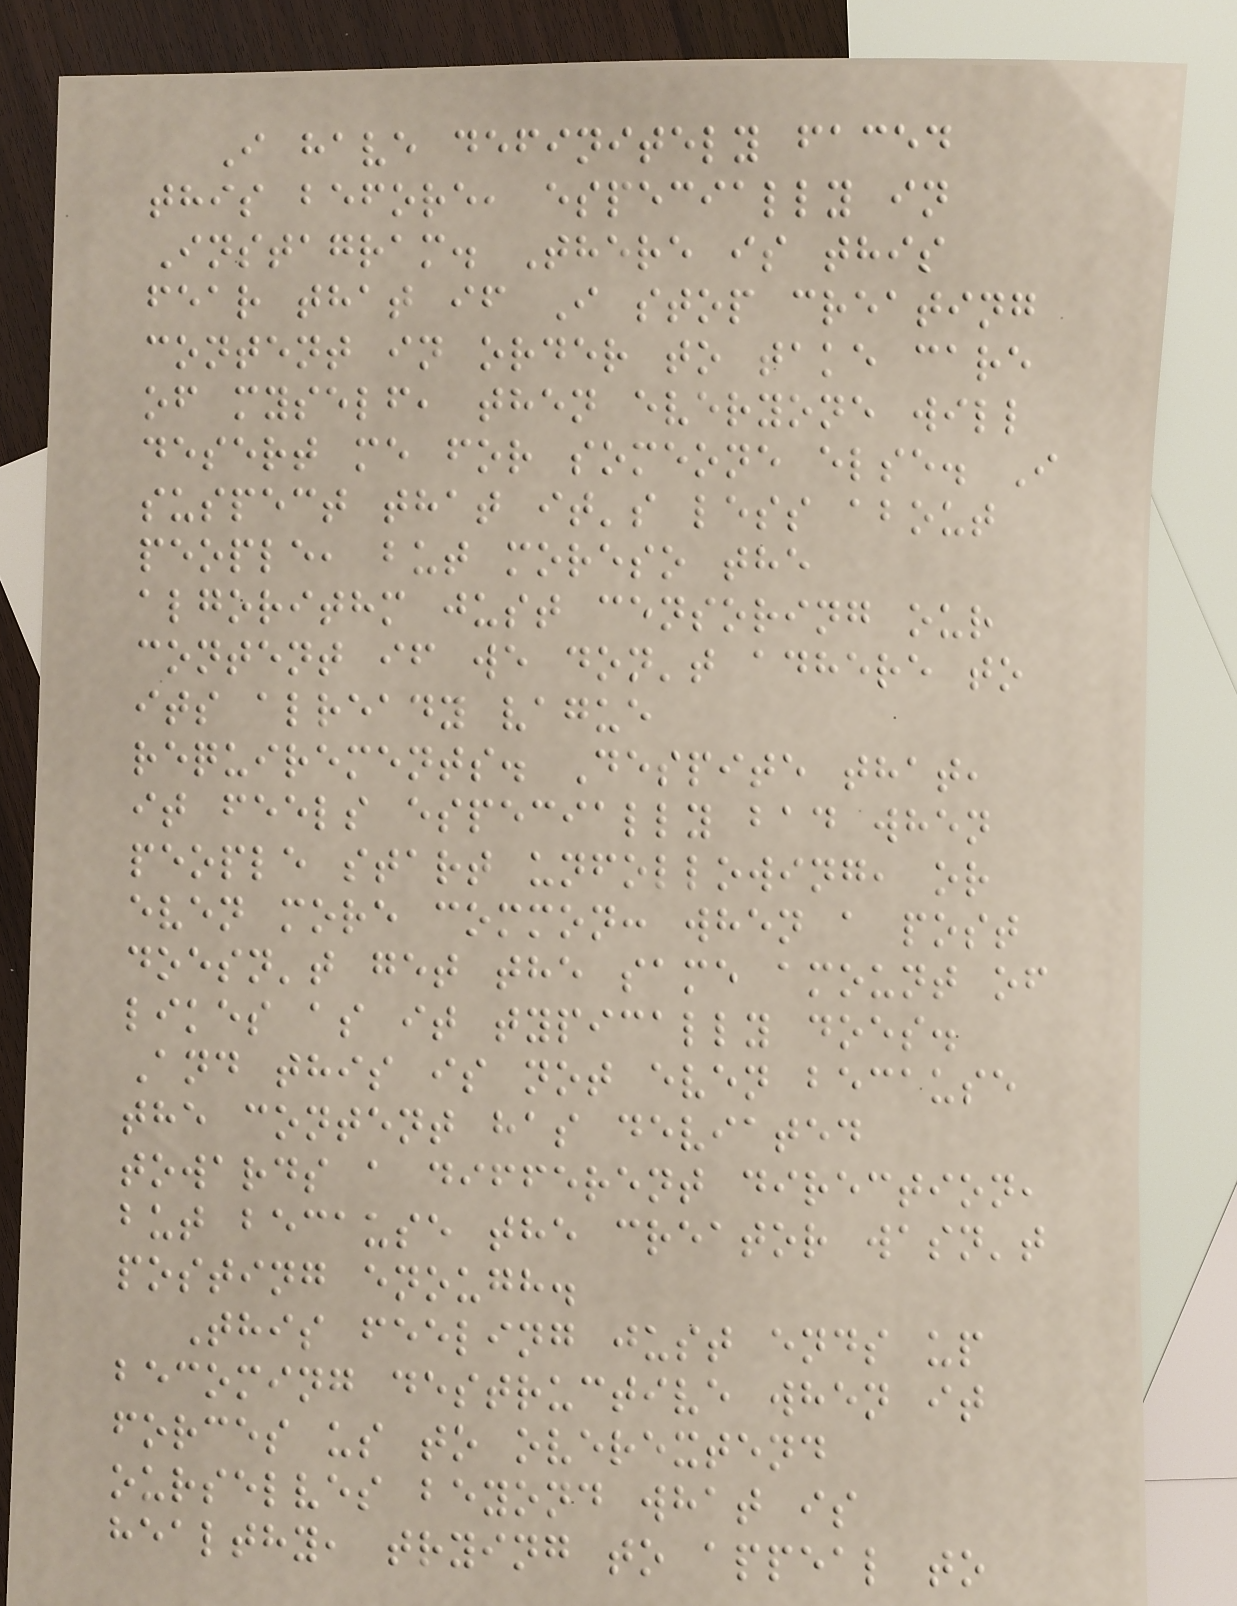I have definitely faced
this before, especially in
Instagram. There is this
fear that if I stop creating
content in order to take care
of myself, then everyone will
desert me for someone else. I
suspect that it's less about
people, but moreso the
algorithm just censoring our
content if we don't adhere to
its already vague
requirements. Despite that,
it feels especially bad when
people start unfollowing, or
even more common: when a post
doesn't get the same amount of
likes as it typically does.
And this is not even because
the content has deviated
towards a different direction,
but because the creator wasn't
posting enough.
This feeling just ends up
becoming destructive when it
forces us to overextend
ourselves beyond what is
healthy, trying to appeal to
